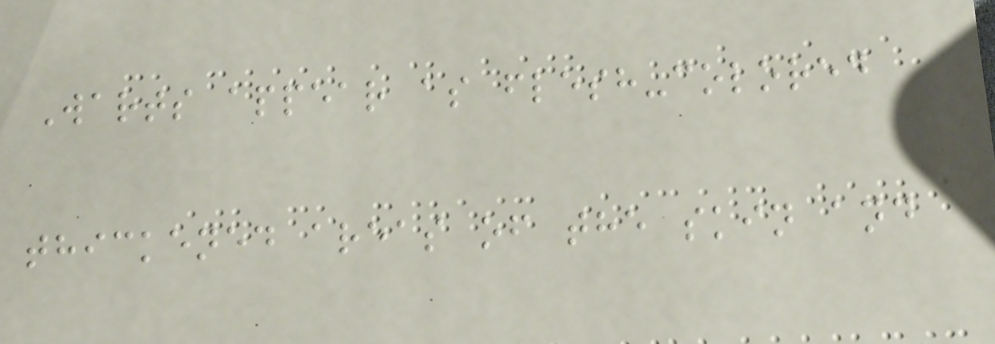Warts appear as flesh-colored
thickened areas of the skin and
